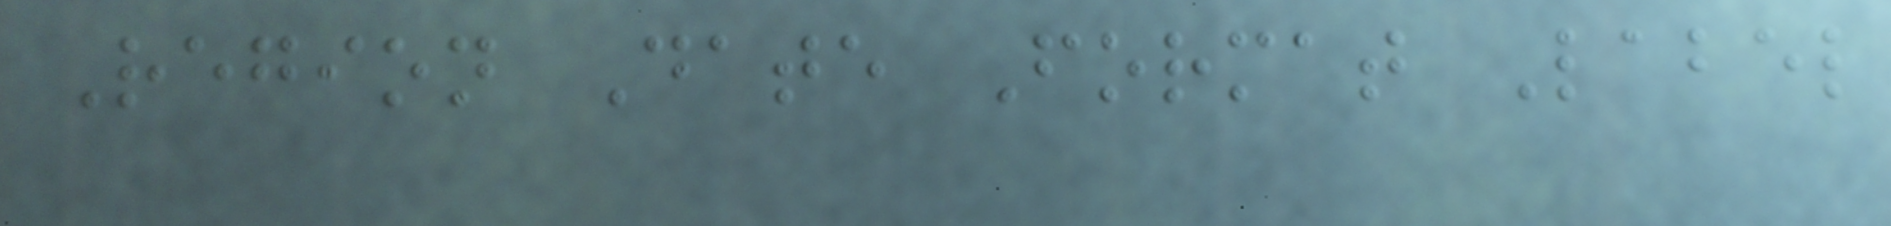Region Date Format Label
